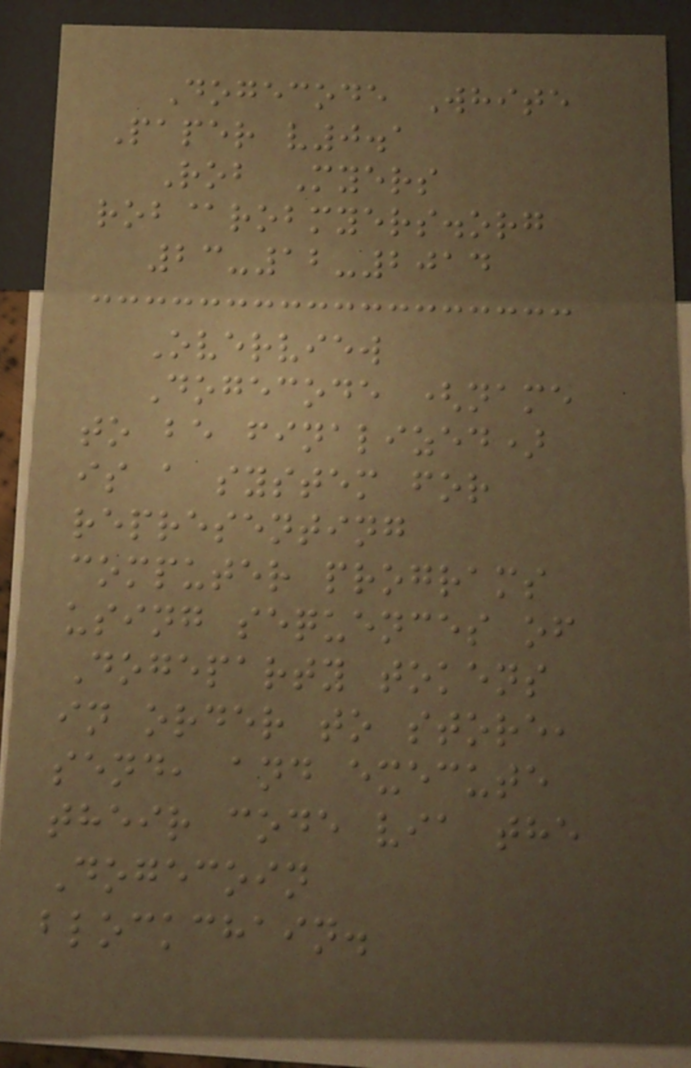Dogecode White
Paper v0.1
Rob Myers
rob@robmyers.org
23-12-2014
Overview
Dogecode (name
to be finalized)
is a system for
representing
computer programs
using sequences of
Dogeparty tokens
in order to store,
send, and execute
their code via the
Dogecoin
blockchain.
